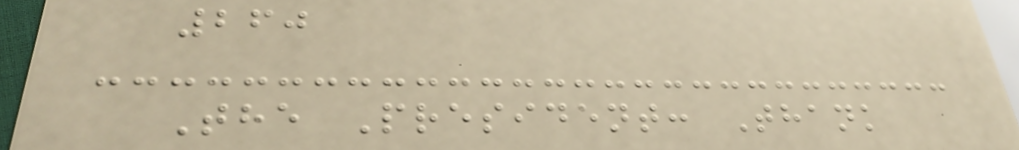260
The President: Thank
